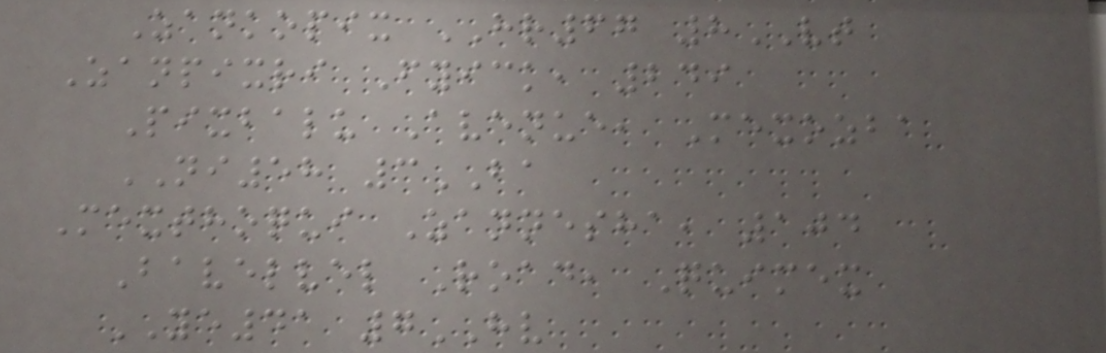Zankopix HR67 8VT
Zanpixri Fyick, 249
Pixbalu Avenue, Mexozba
NI58 3BA
Mexthoqui Zannesha, 104
Bavelvel Road, Quimex
YE41 7HV
